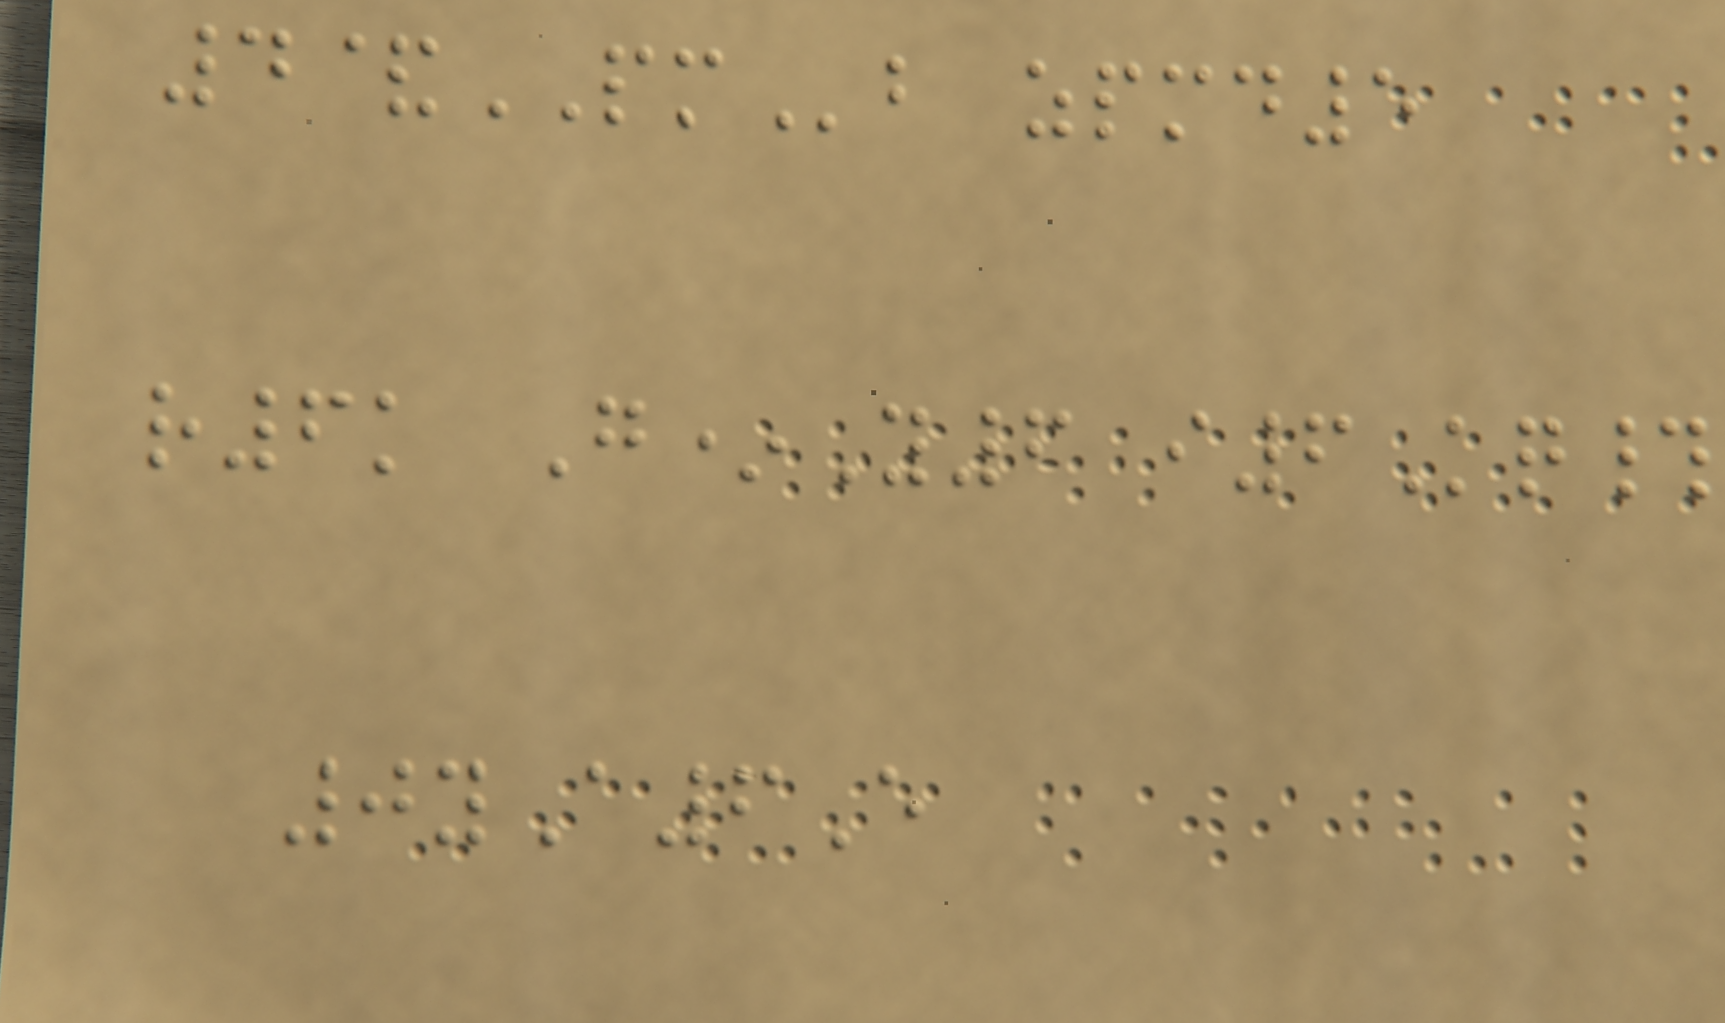4&PMb zpmd5
r6k G*Y6 i6Kq#
0yA6E
